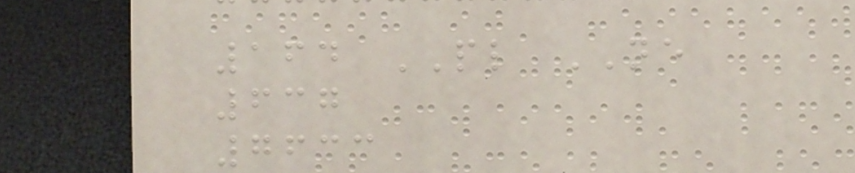164 PL NE
637
7633
